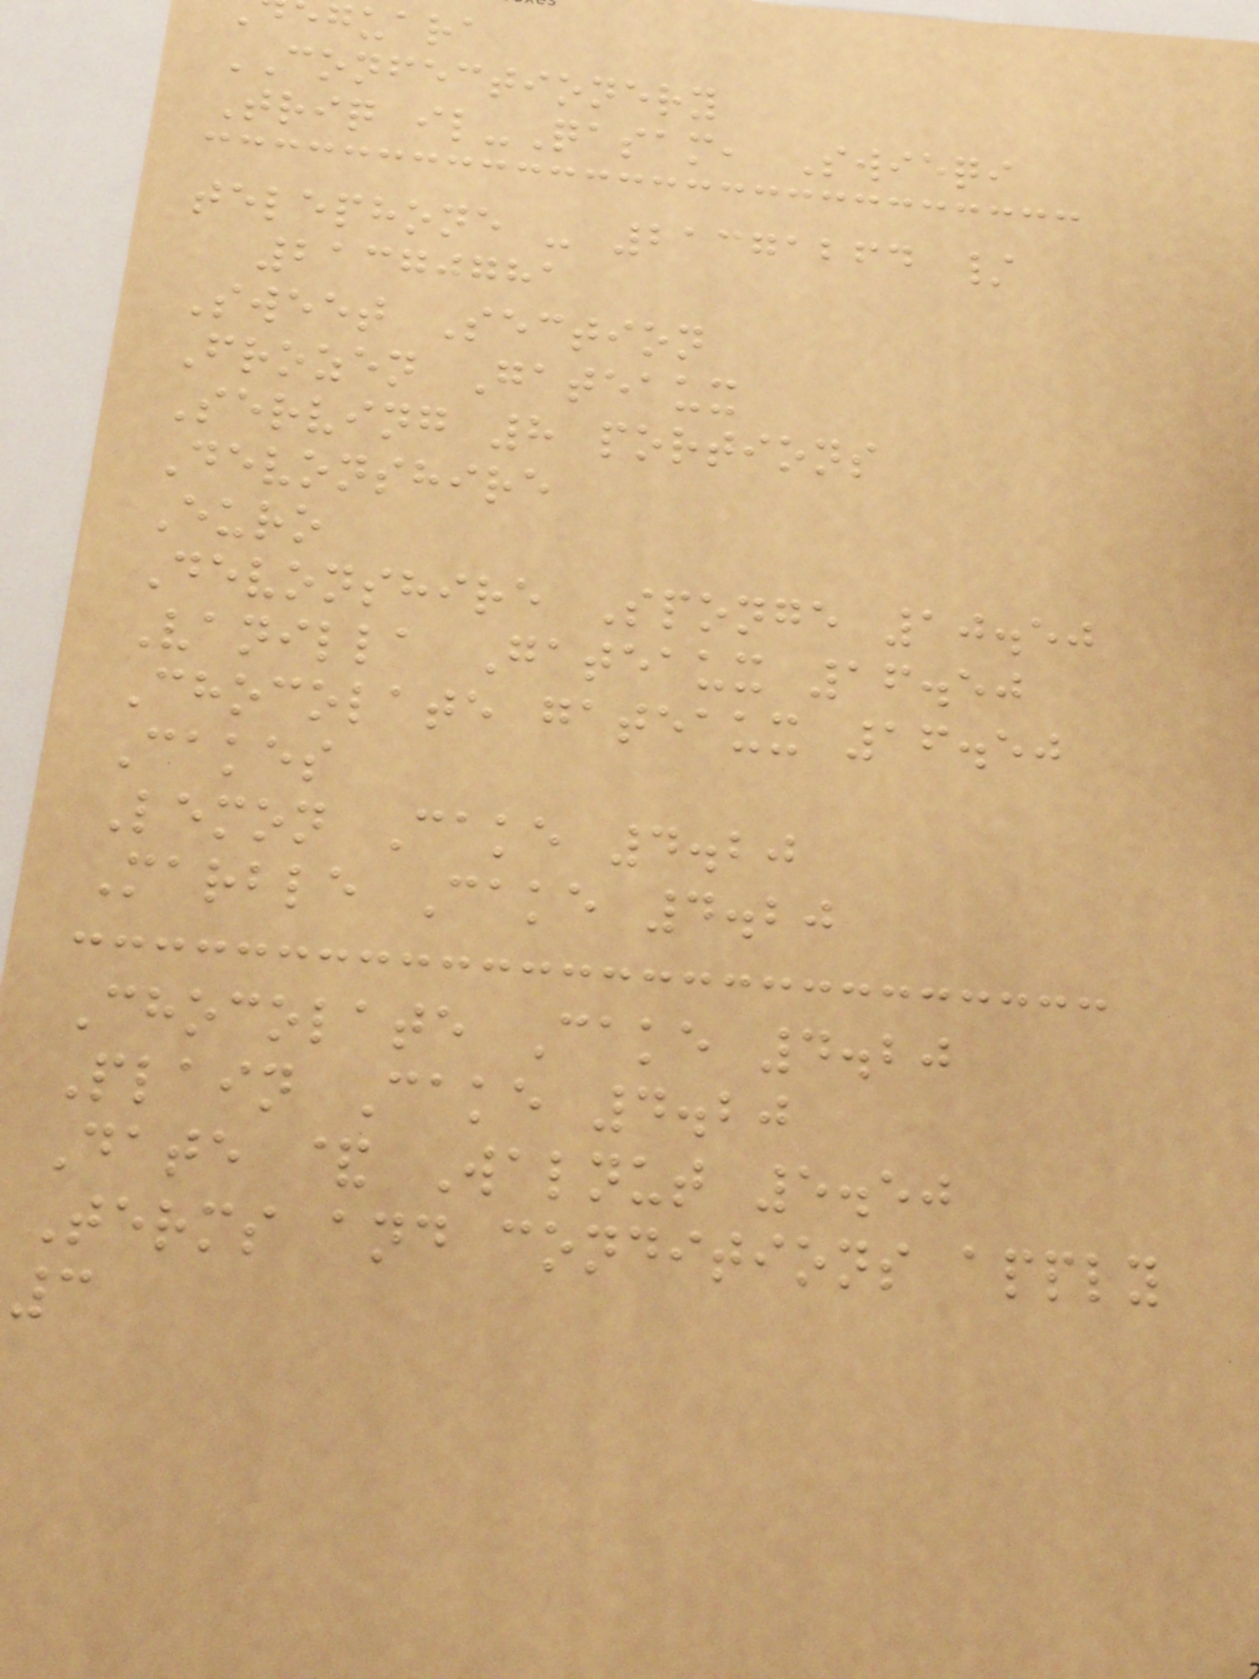guara
CONFECTIONERY
Triq il-Qasam, Swieqi
telephone - 21371264 /
21370781
Sweet Section
Frozen Gateaux
Serving 8 portions
Devonshire
Euro
Devonshire Sponge 10.50
Vanilla Gateaux 16.50
Chocolate gateaux 16.50
Cakes
Lemon Cake 4.20
Marble Cake 4.20
Chocolate Cake 4.20
Plain Cake 4.20
Date & Walnut 5.50
Terms and conditions apply
3
